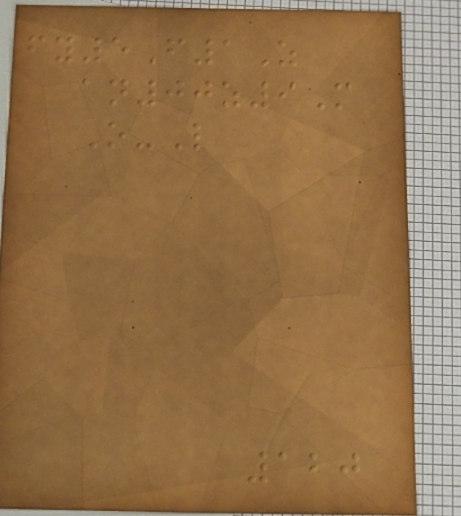fy5F1Z
an00z9M
O-L
120
